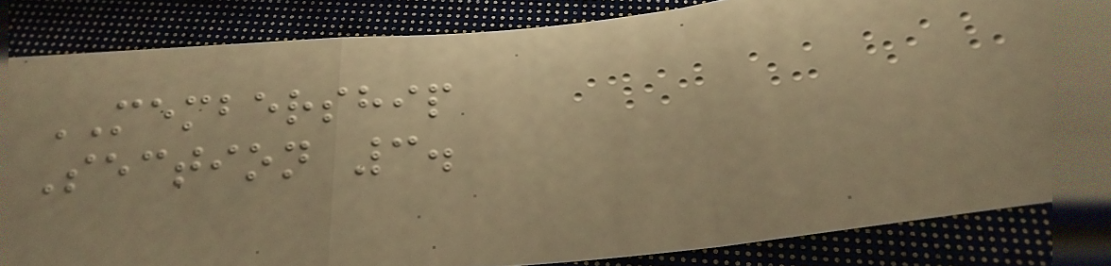MEMBERSHIP
Section 3.
